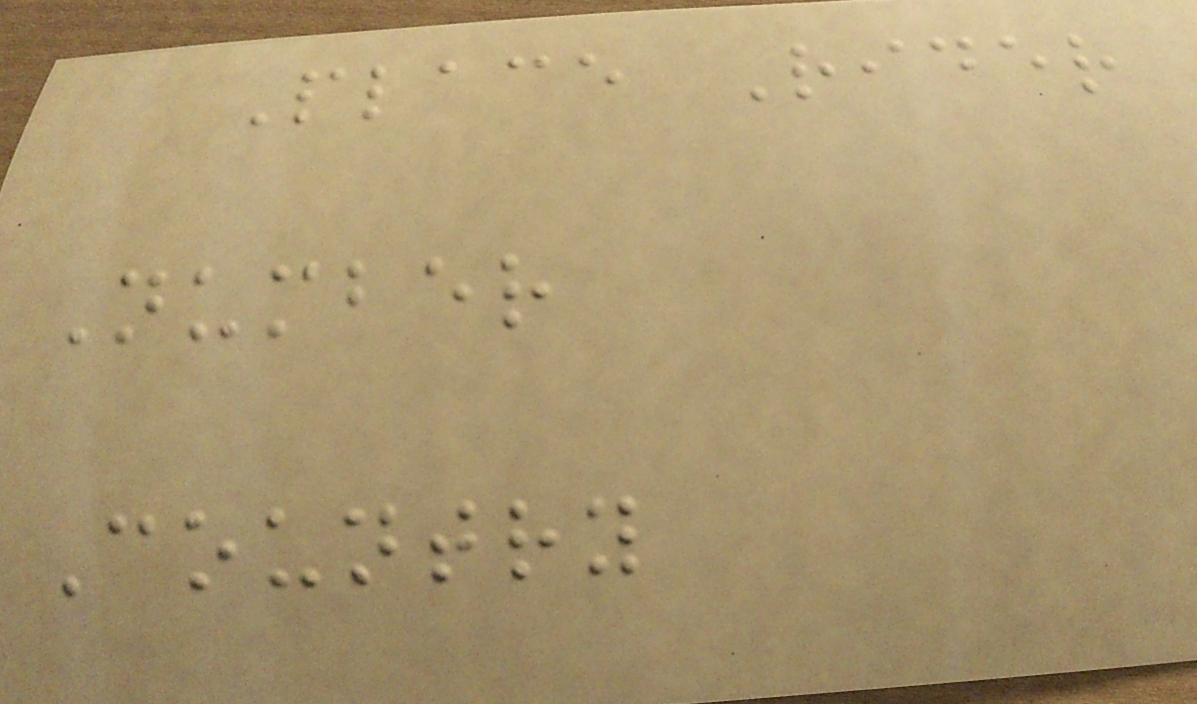Place Rider
Number
Country
